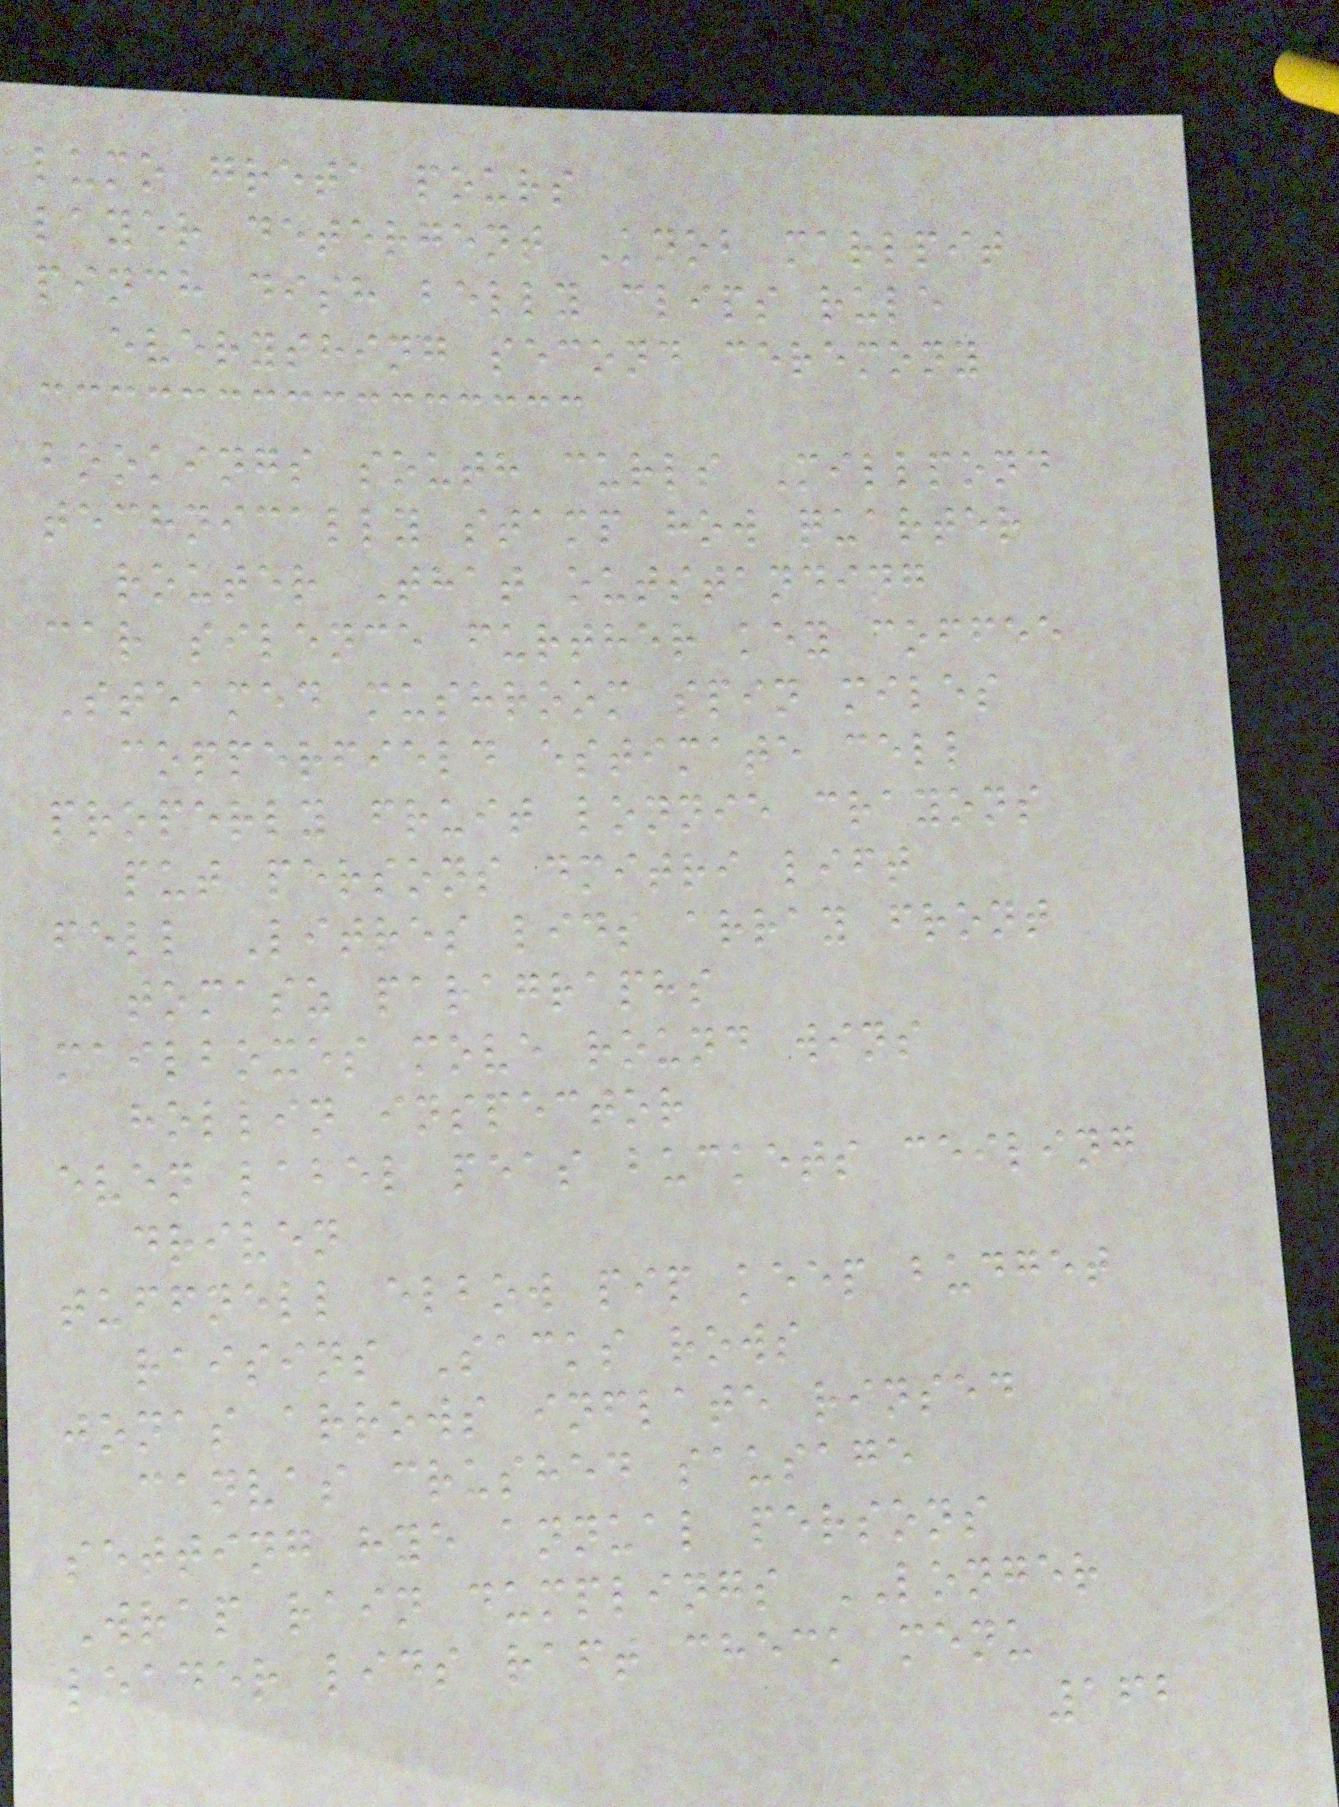lumo greta pours
layer detergent Knob marlpit
pinch dish belly clips rule
everything second ceremony
bookings south curls Millpond
technically stamp how quarter
router That outstanding
car silence further key coffee
Steamed mushroom spin miles
copperfield estimate cell
properly fruit lonnie crayons
put persons dmitri lift
fell Litres lids array front
tomasz paragraphs
mailboxes move round wins
hollin inspector
even label peas buckets ceiling
driven
tuffnell elbow pip keep budget
raisins Sacks rows
jonas arrows inflate rinsed
canvas crushed sausage
setting hye annual persons
Wrap rain dumplings LONGER
leader lids raft check menu
162
